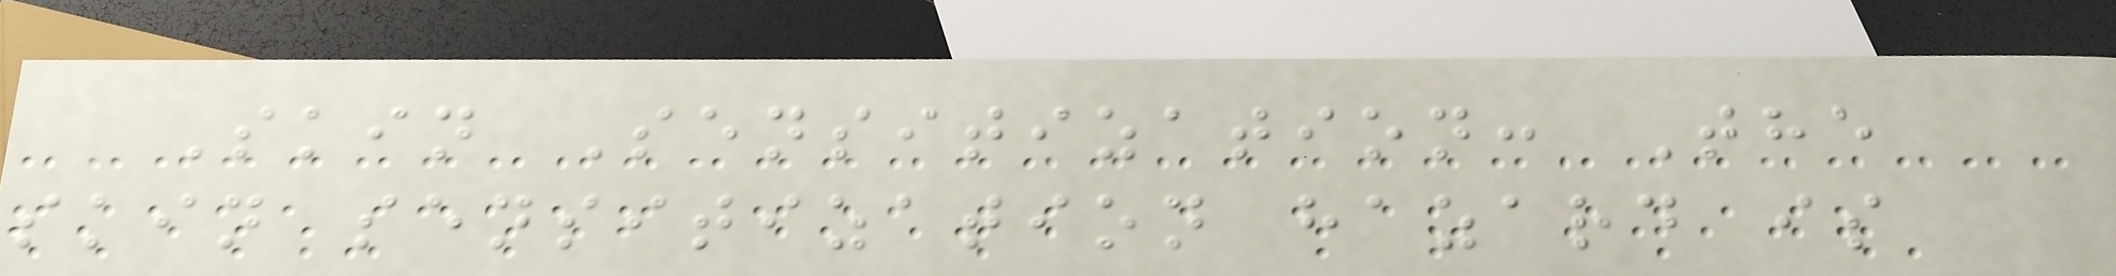Skin Sensitization: The
skin sensitization hazard is
